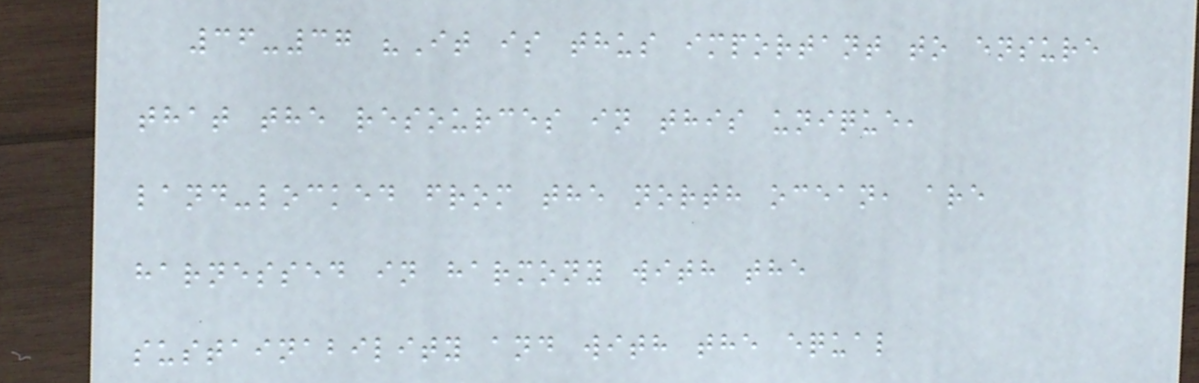36-37 "It is thus important to ensure
that the resources in this unique,
land-locked from the north ocean, are
harnessed in harmony with the
sustainability and with the equal
